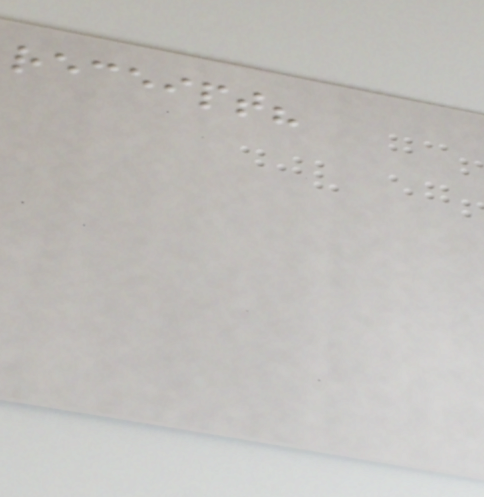receipt?
